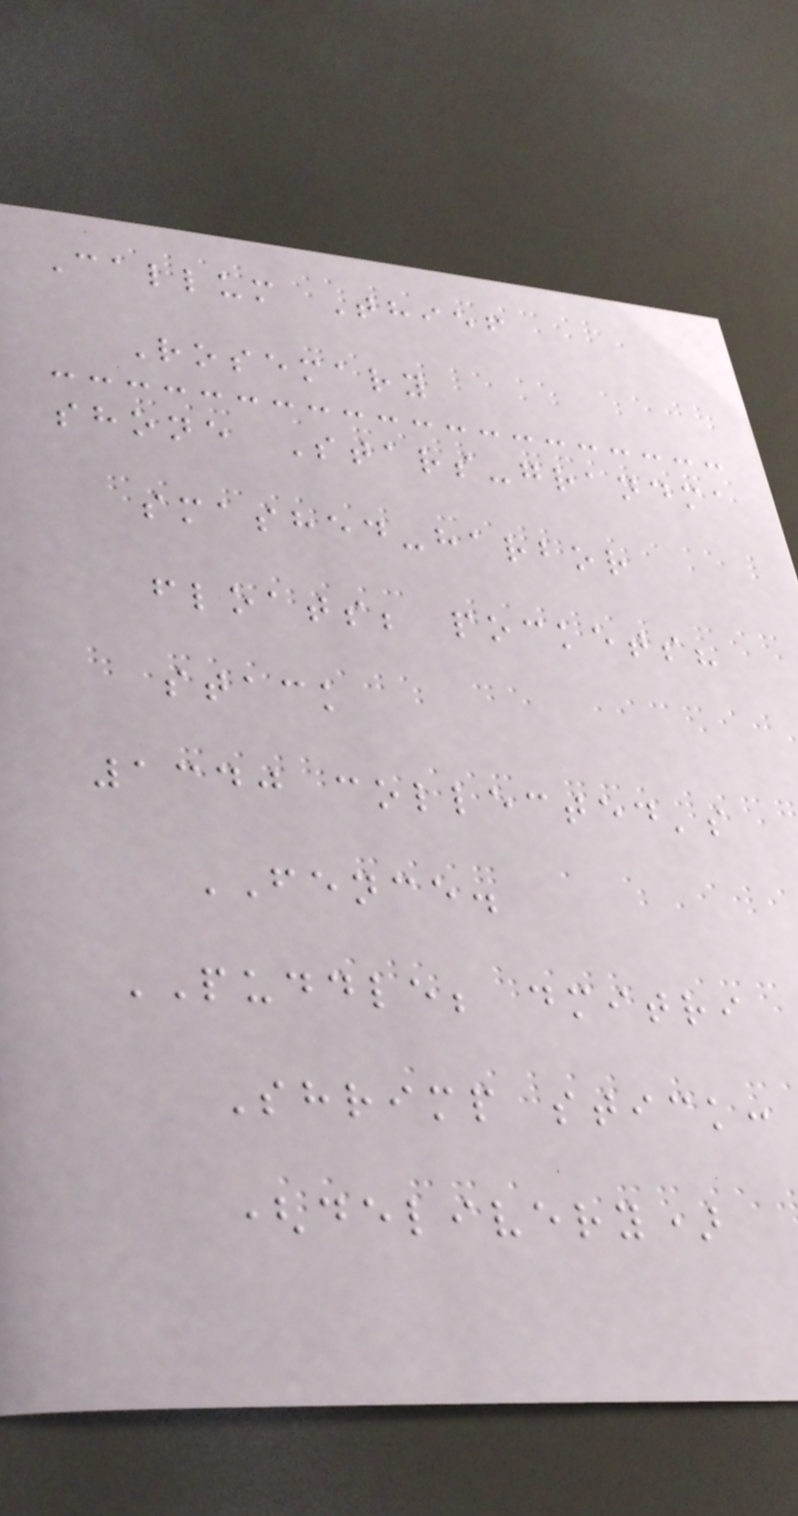Callum Thief
Rosemary
shone Stars-grandma
smashed-harbor
floats; pockets?
stack
1340 collected's
FENCE.
PUDDLE; dmitri
Shrimp stick:
(delivery)
